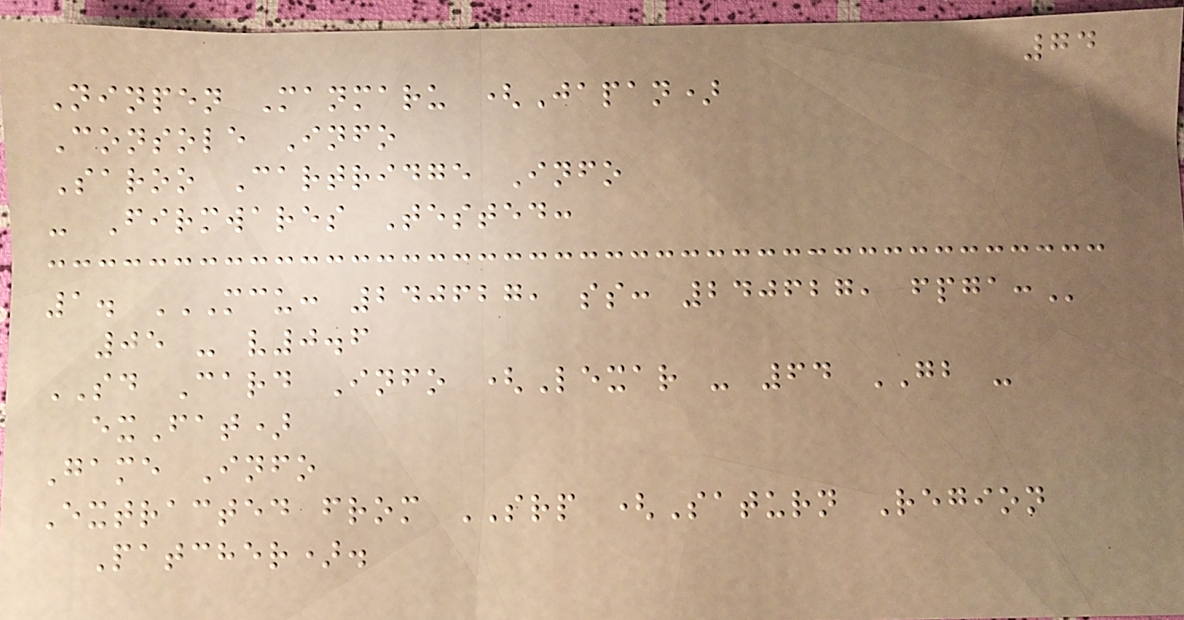74
Ninpen Manmaru (Japan)
Console Info
Saroo Cartridge Info
- Firmwares Tested:
1. MCU: 240627, SS: 240627, FPGA:
05 - v0.6
SD Card Info (Lexar - 64 GB -
exFat)
Game Info
Extracted from SRP (Saturn Region
Patcher).
